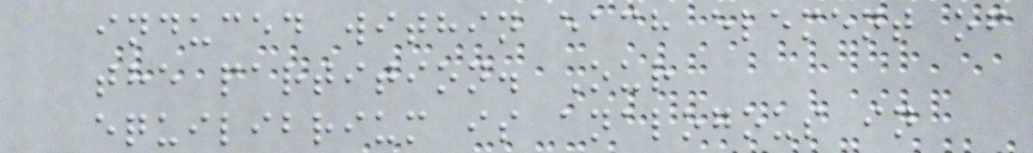induced within each element of
the partition. Our
equilibrium is analogous in
